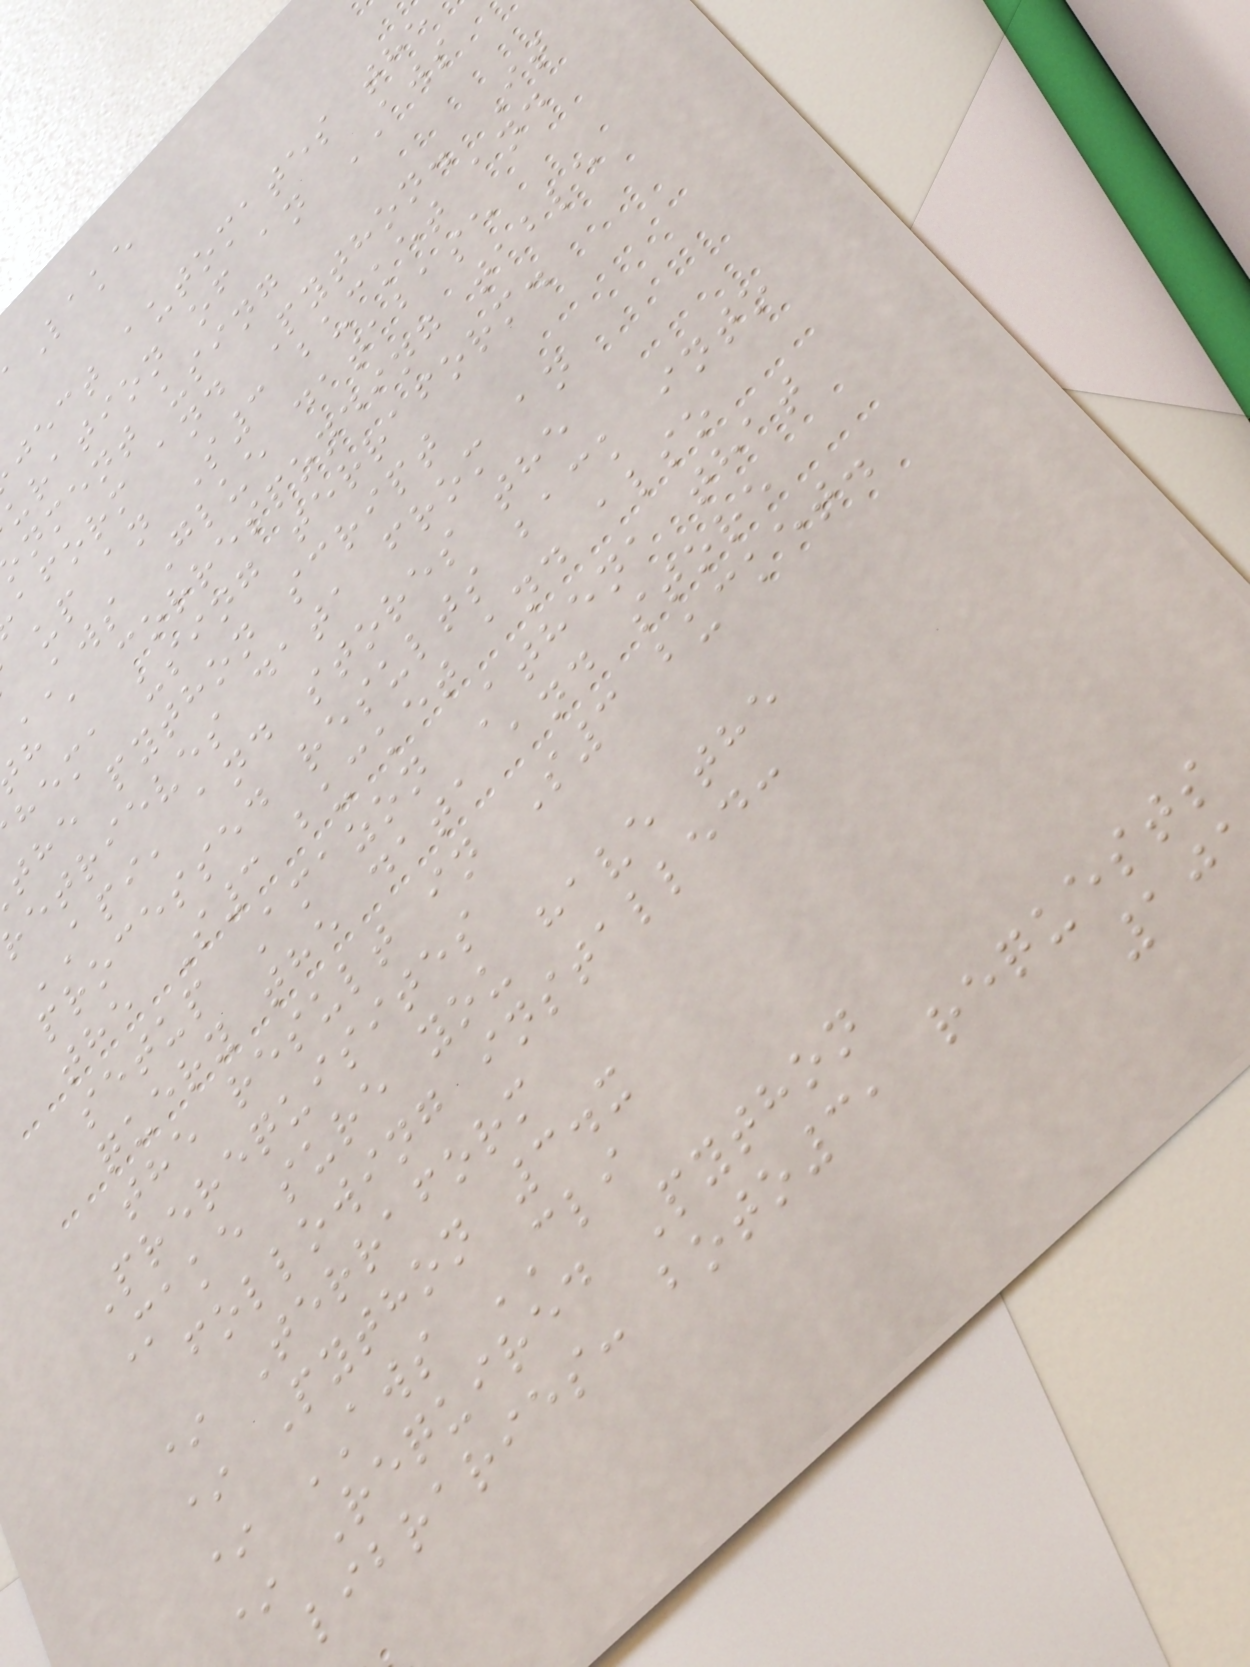Lake
ject automates the
uration of an AWS
nment using
aform and Python. It
up an S3 bucket and
AWS Glue database
h a corresponding table
hema using terraform.
the python script
etrieves data from an
API, and stores the
processed results back into
the S3 bucket and also
setup Amazon Athena that
query the data and store
the result in S3 bucket.
Prerequisites
Make sure you have the
following installed:
* Terraform
* Python 3.x
* AWS CLI
* Required Python
libraries: boto3, requests
